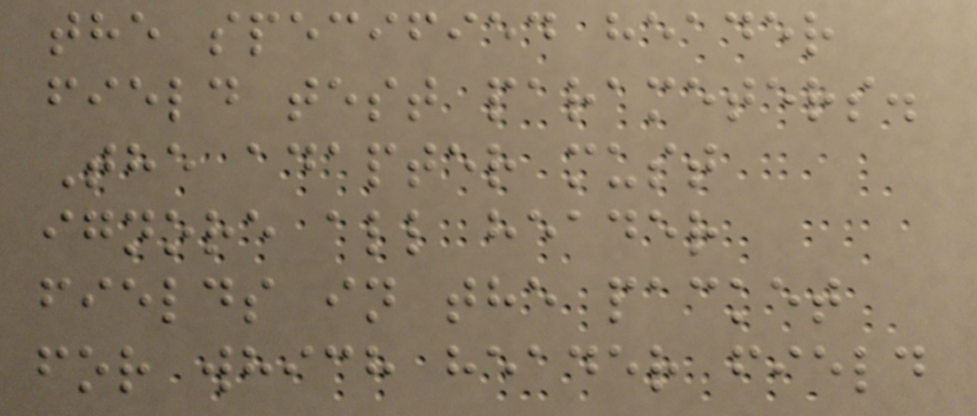the specified header
field test parameters.
The adapter must
ignore all header
fields in the packet
for which header field
